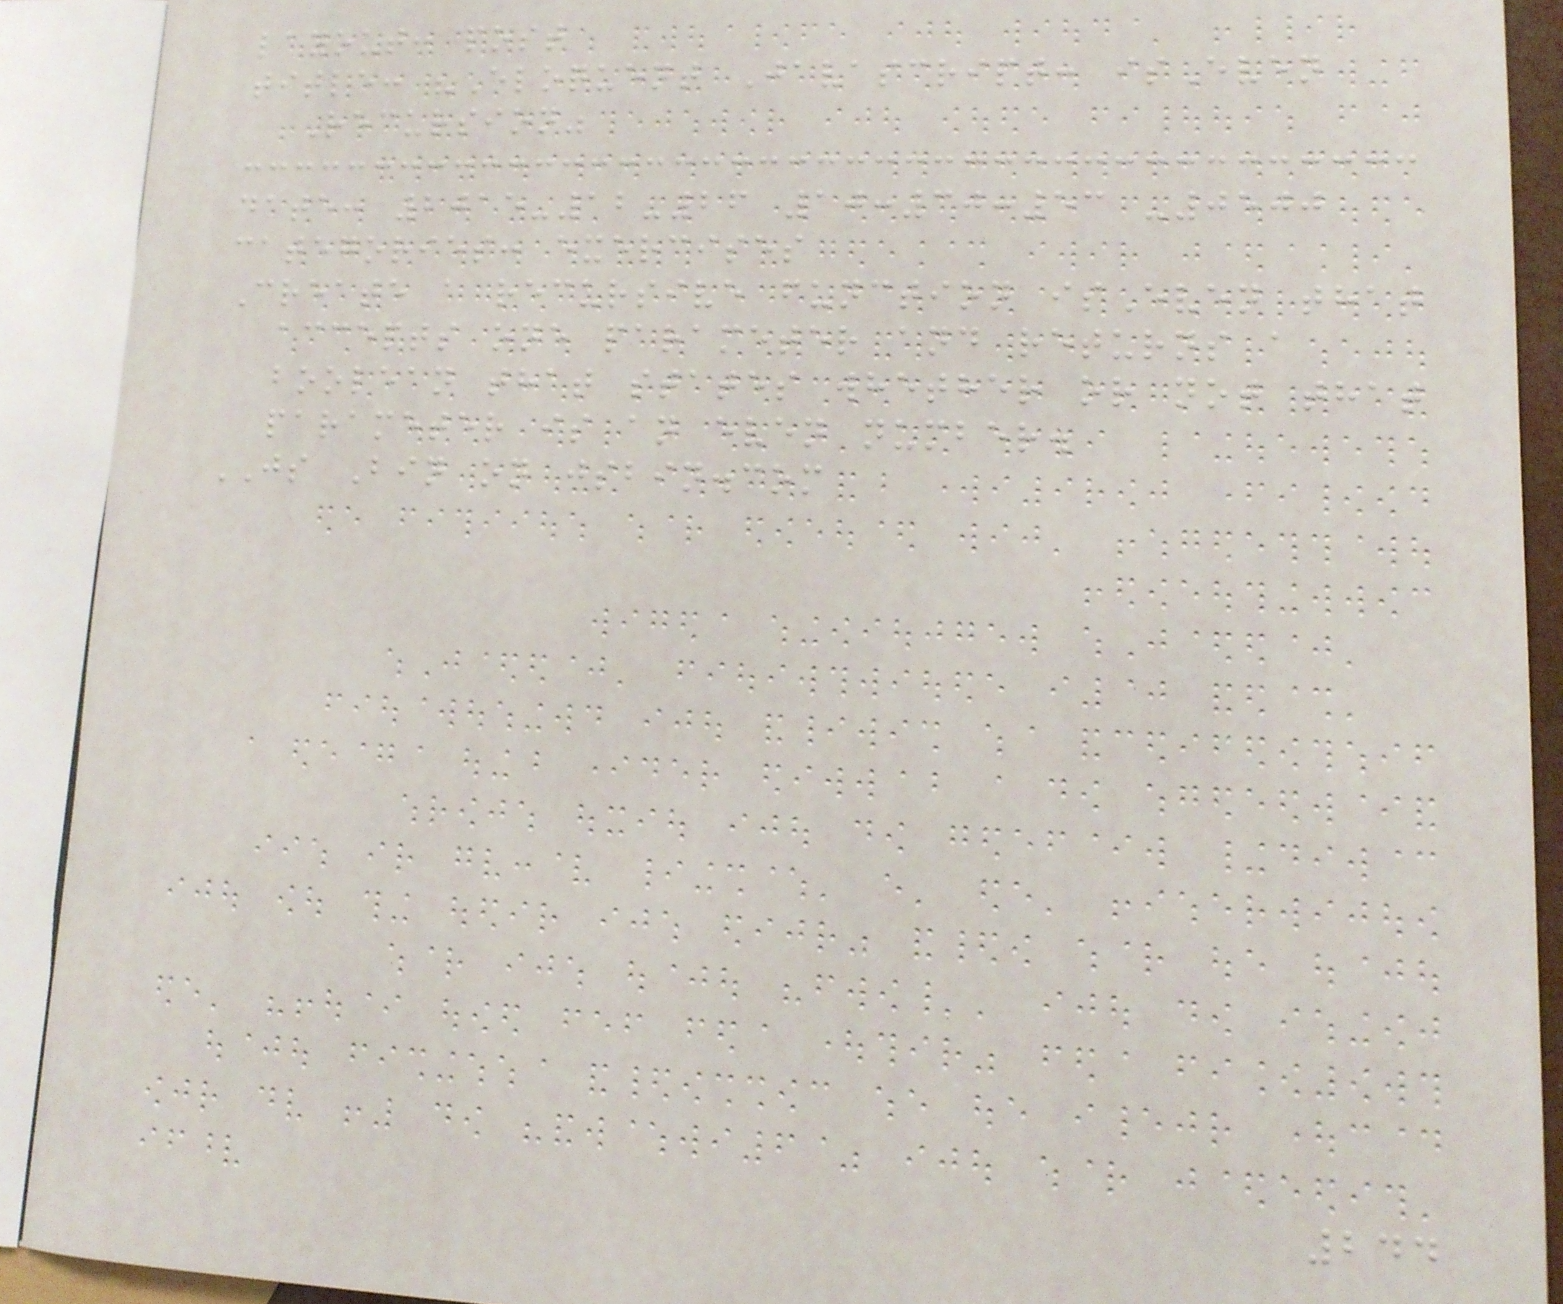layout: post
title: "Eloquent Javascript: isEven
Recursion"
date: 2015-12-26 10:30:53 -0500
categories: exercises
Create a recursive function isEven that
accepts one parameter and returns a
boolean that states whether or not that
parameter is an even number.
JS Bin on jsbin.com
244
